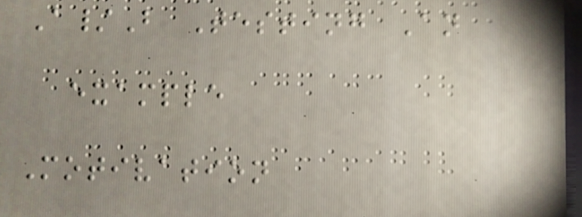A/B Testing An
example
Motivation
